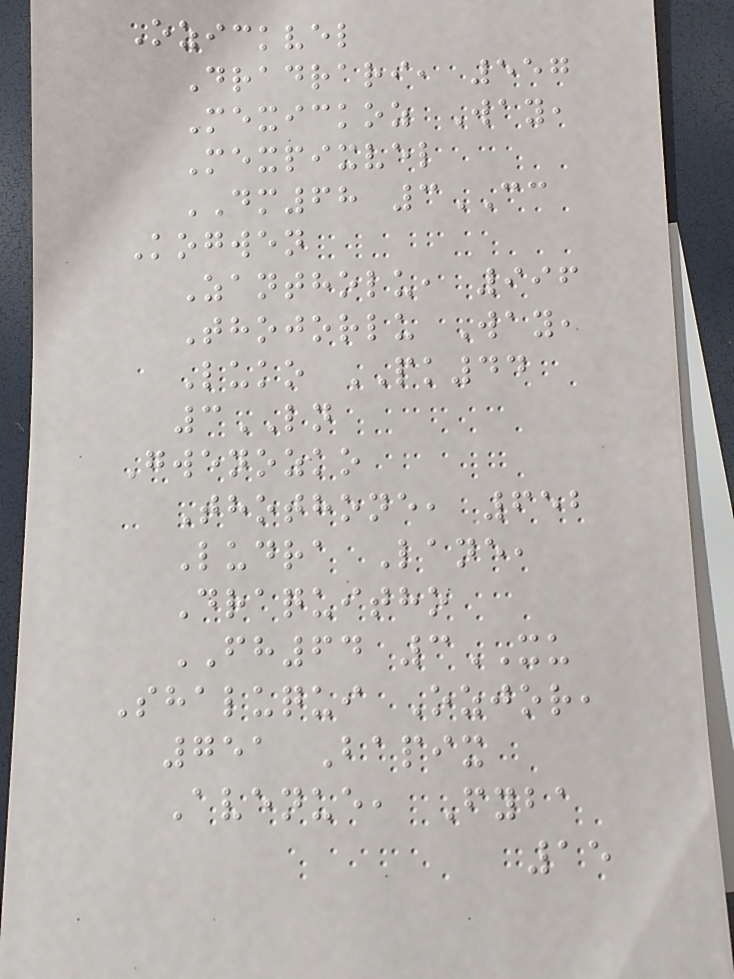Ozickvel
Dradrari, 557
Mexickoz Way,
Mexpixvel
DM68 3CC
Kogwen
Zantholu, 996
Thojorlu Way,
Luko PK44
3LN
Gwenozko
Thothone, 652
Ludra Lane,
Draquitho
FH64 3XU
Shaluqui Ozjor,
751 Bapix
Avenue, Fyba
15
